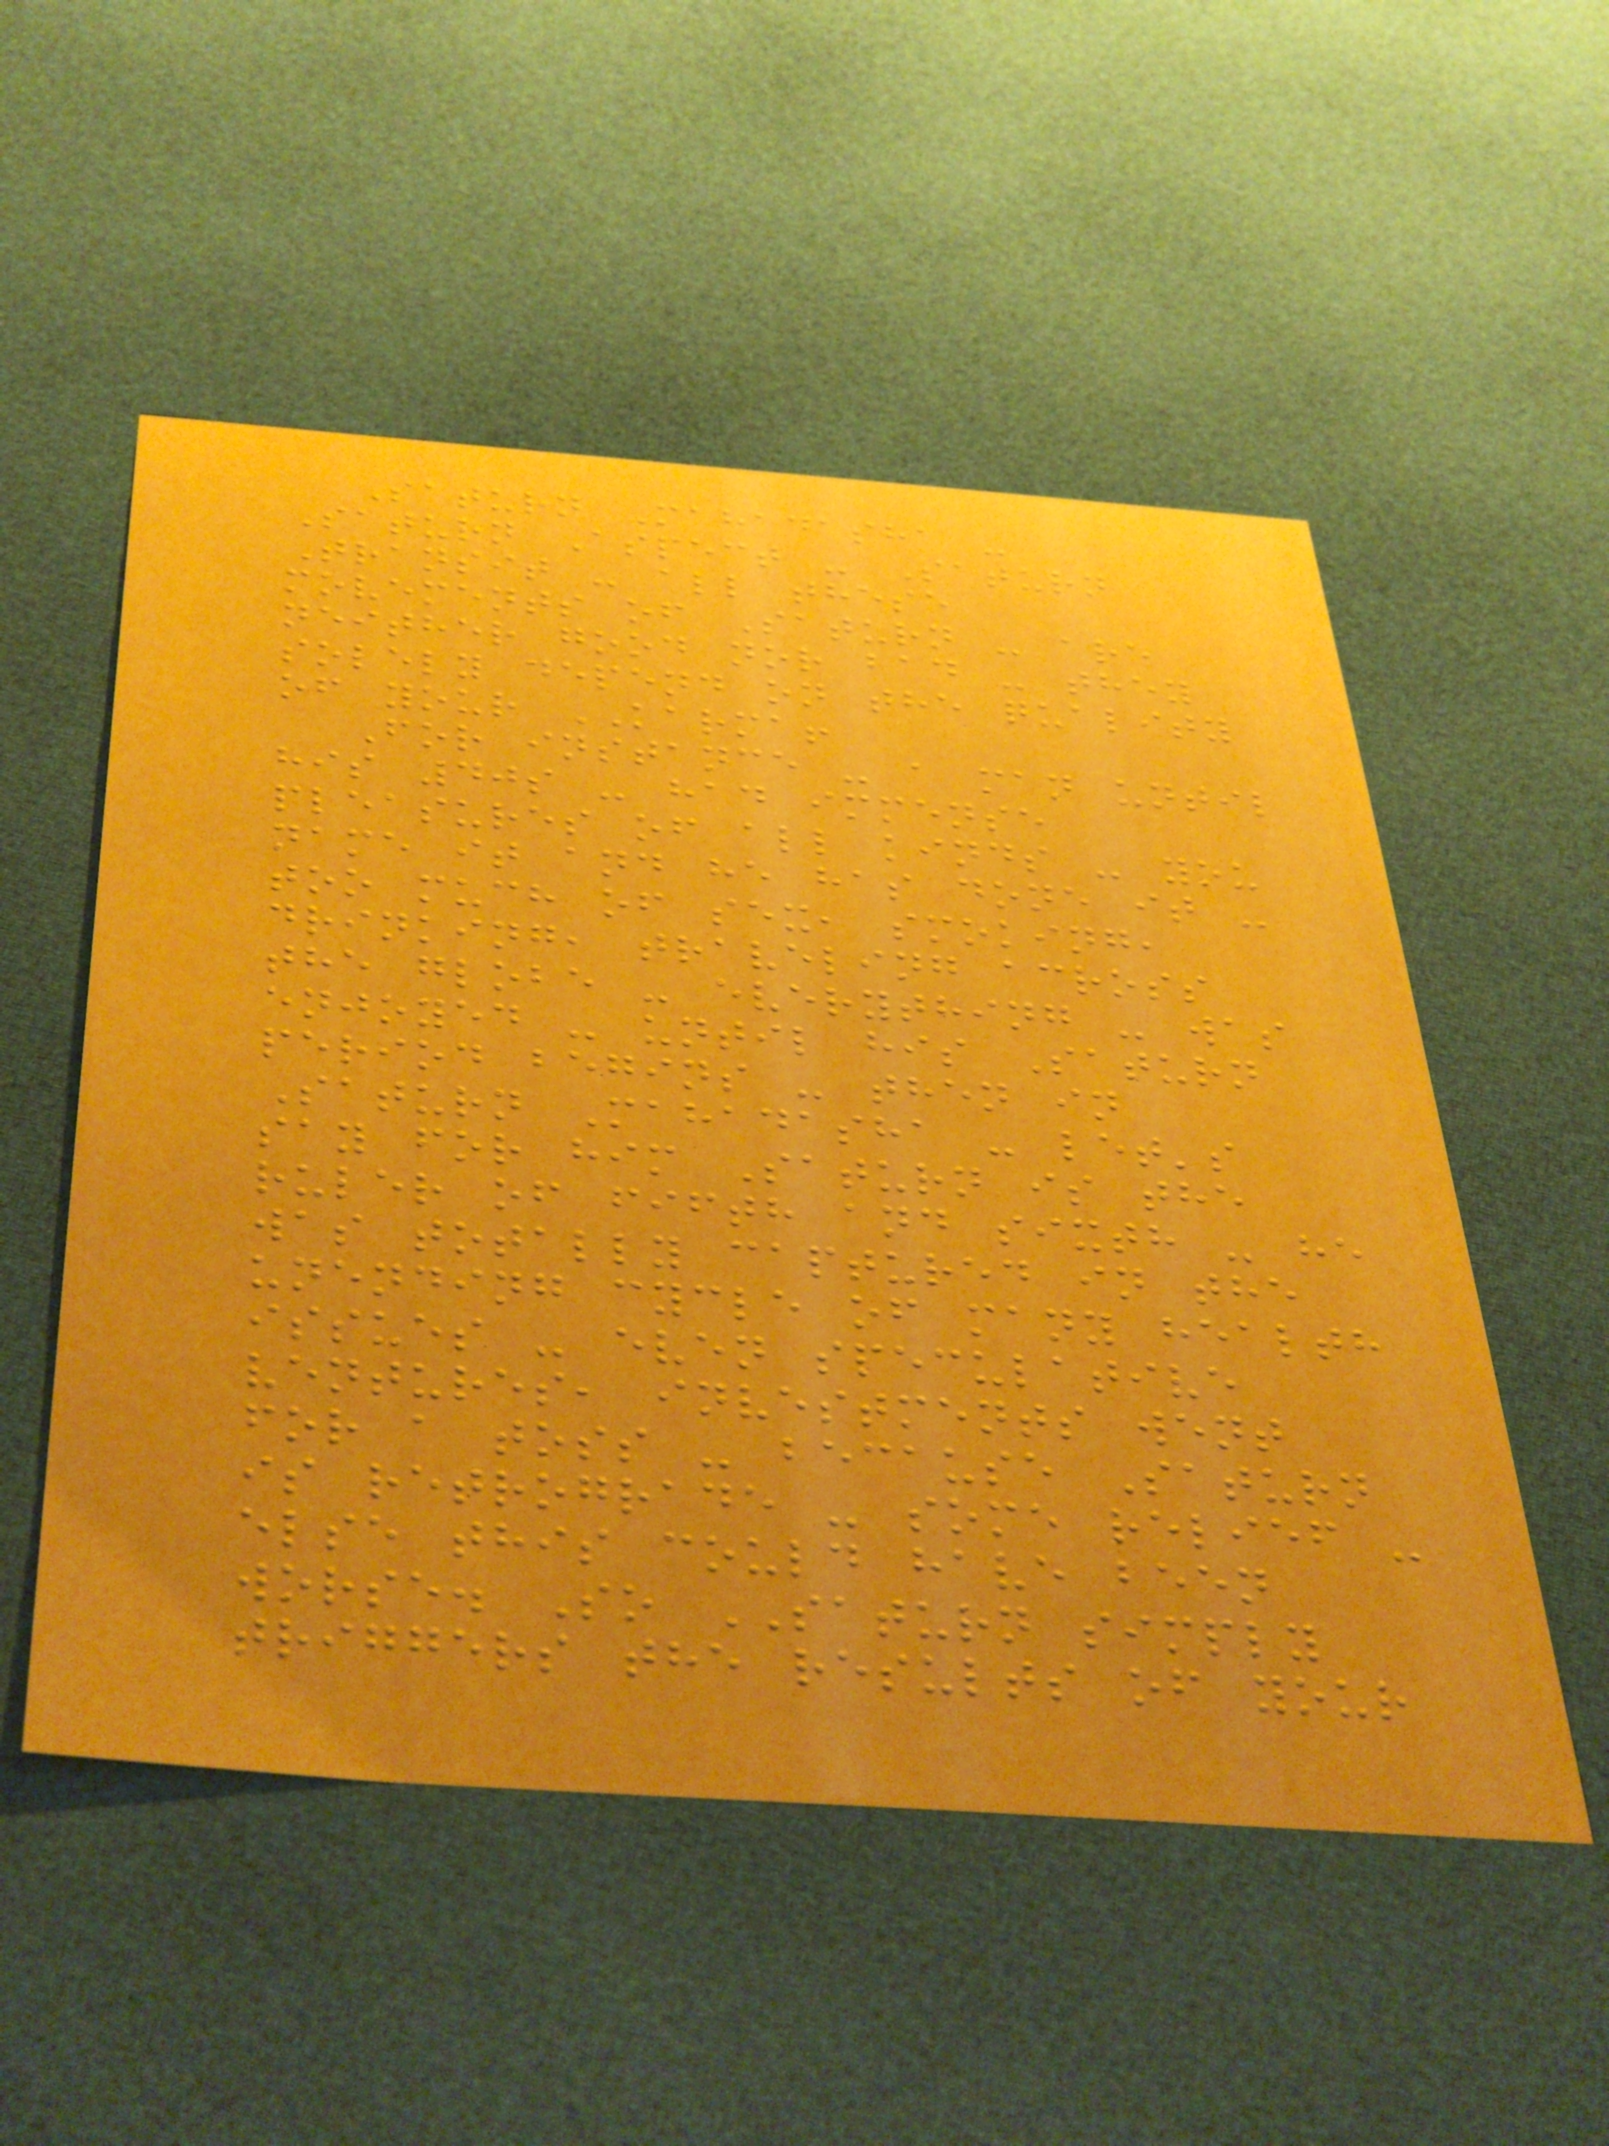Saturn Mahadasha -
Saturn Aspect - Saturn
Transit - all these
movements of Saturn - are
neither good nor bad - they
solely depend on the quality
of your KARMA!
For instance - a man until
his 40s - had immense
pleasures of all kinds - you
name it and he has done it -
too much of sex, smoking,
drinking, traveling across
the globe - everything - was
enjoyed - until his Saturn
period begins - then in
Saturn Mahadasha - let's
say for him Saturn is the
ruler of fifth and sixth - he
was totally captured in the
unending cycle of many health
issues - even speculative
ventures, investments went
for a toss - because Saturn
is retrograde - some relief -
else this could have been
worse. So SATURN simply
triggers the results of your
